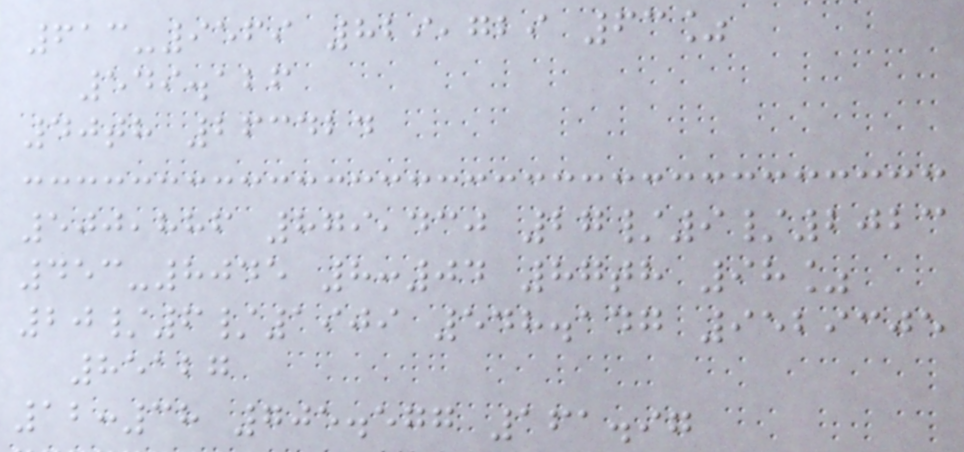613-9569 829,729 63%
549.126
40th 263424
500,886 879,430 27/9/2023
453-8045 8:04 87th 98%
20/6/1909 548.147 9529305
85127
12:38 705.577 161.97
